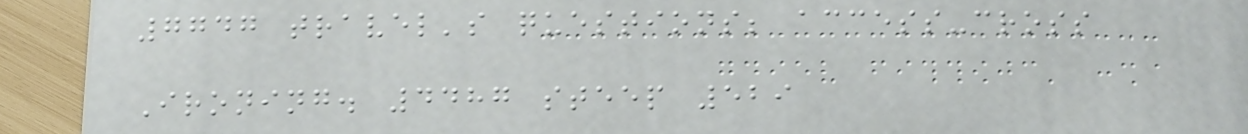7747 travel's questions; access-cross
Ironing. 4487 steep 529
